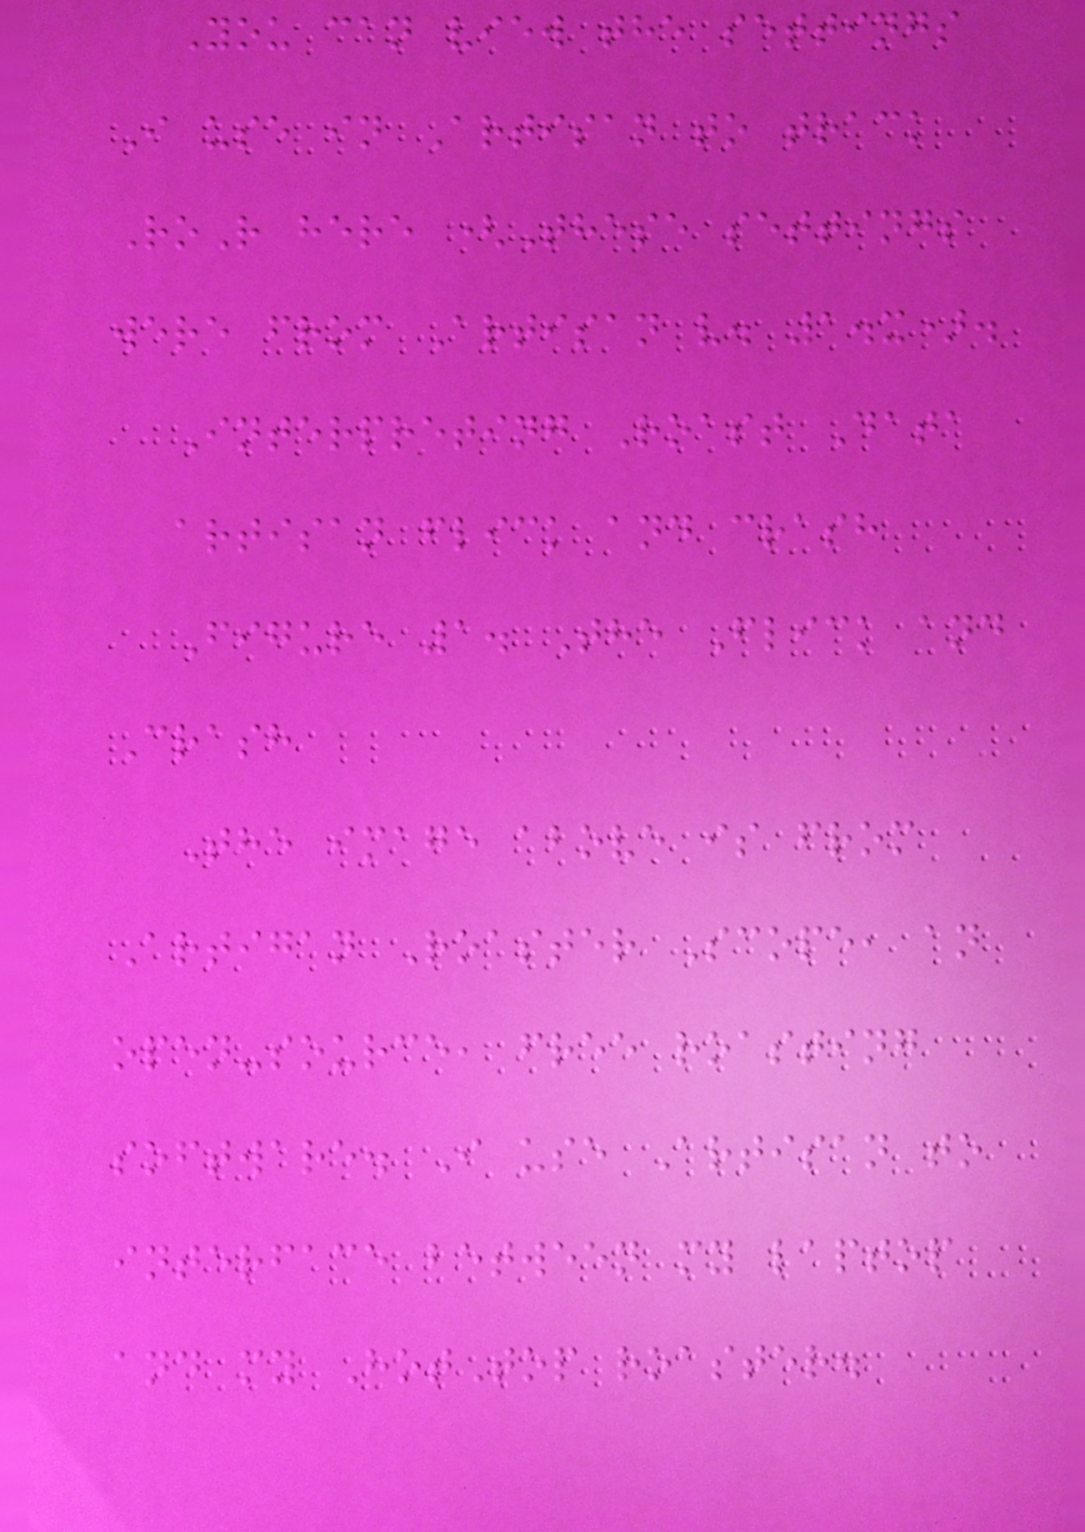You can view the settings
I use in Artisan to track
RoR here (These settings
were from Artisan v. 1.x).
Interpreting Roast Data
artisan flick and crash
Figure 1. The Flick and
Crash
The image above is from
Artigan Roaster Scope, an
open-source, free roasting
software. I use Artisan to
interface between my laptop
and my HotTop roaster.
